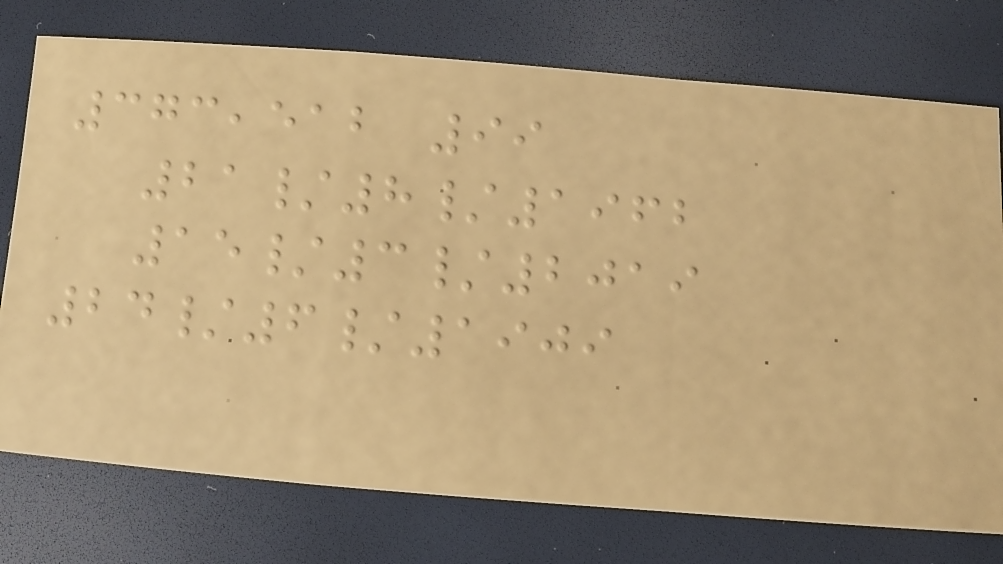373,512 99
21/8/1962
15/3/2019
24/6/1909
